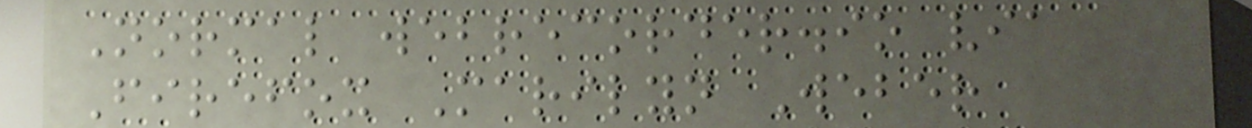Normal webrecorder.io via
Firefox Marilyn Weber
